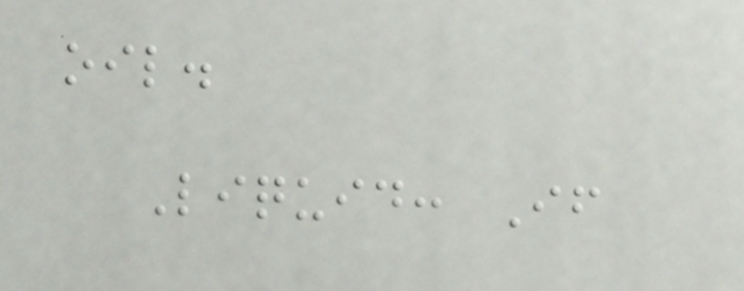oil.
Liquid: If
